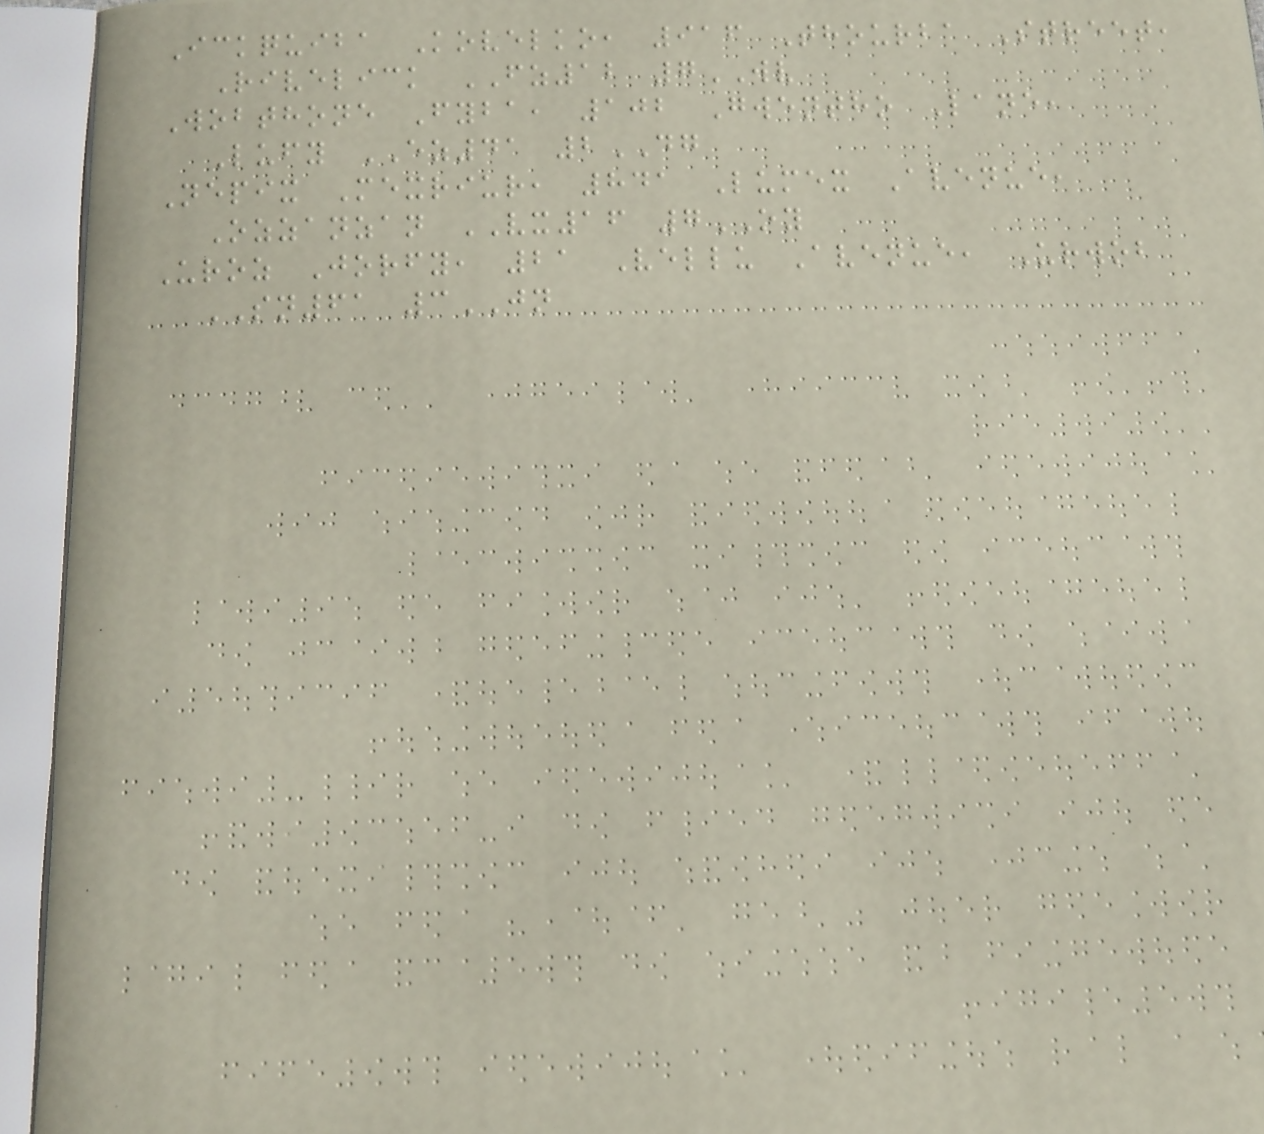Ickquiba Kovelko, 916 Thourba Street,
Rivelick FZ12 7WV
Wobthone Fyba, 102 Gwentho Lane,
Lufy EZ41 2DG
Nepix Mexriur, 841 Lumex Avenue,
Ozzanzan VX16 7OY
Uroz Jorfy, 21 Vellu Avenue, Urwob
SN61 3JN
